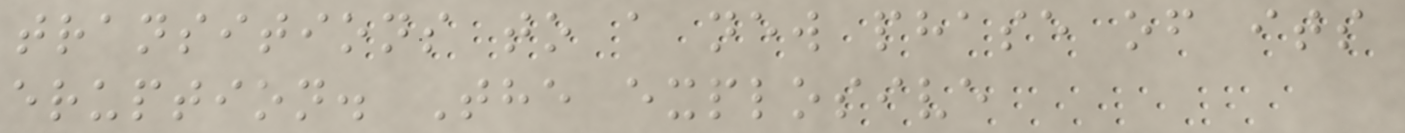transitions to a new phase of its
eruption. The explosive
